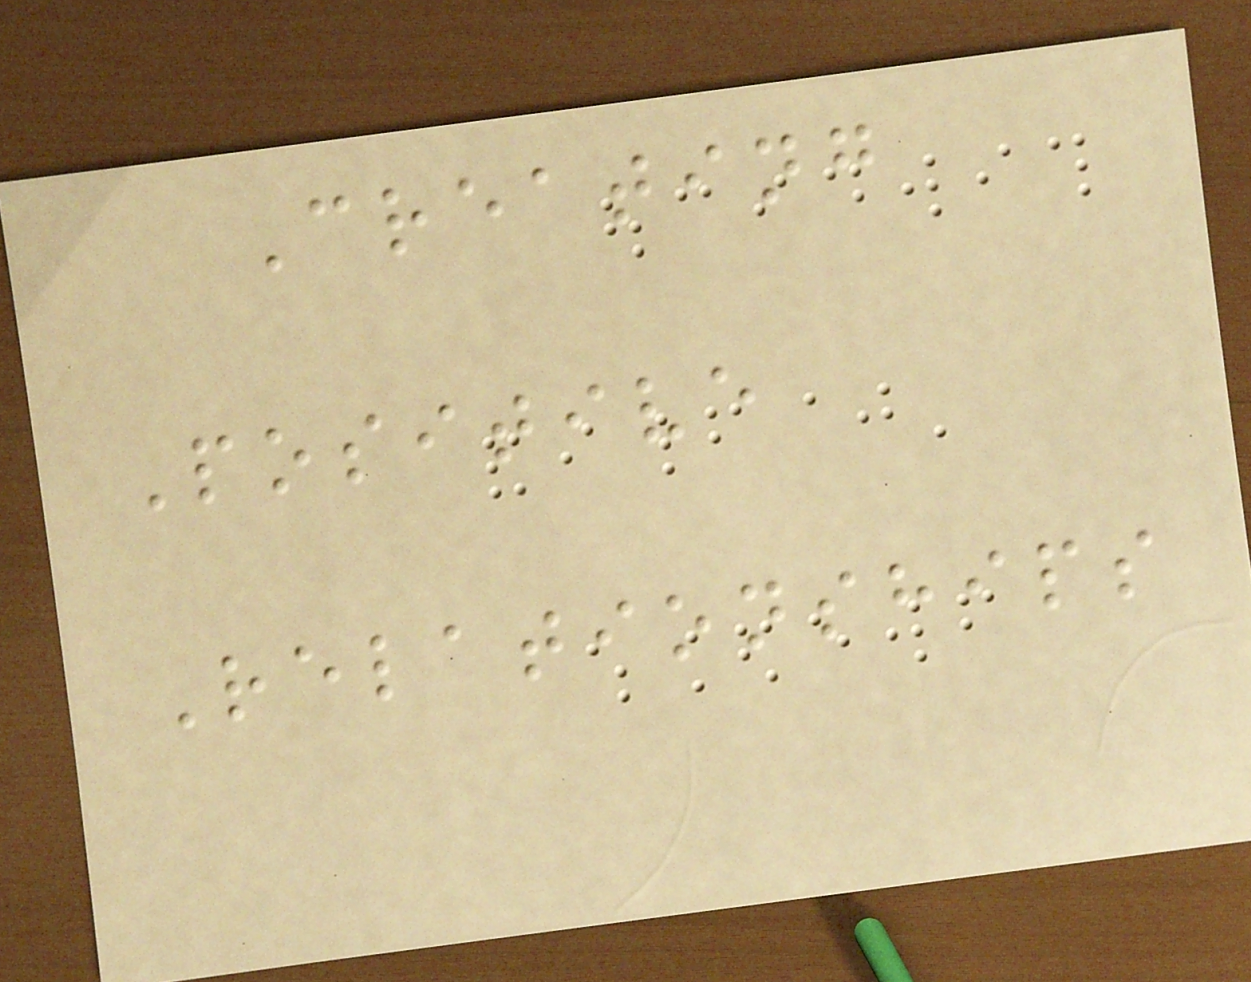Creating
Positive
Relationships
